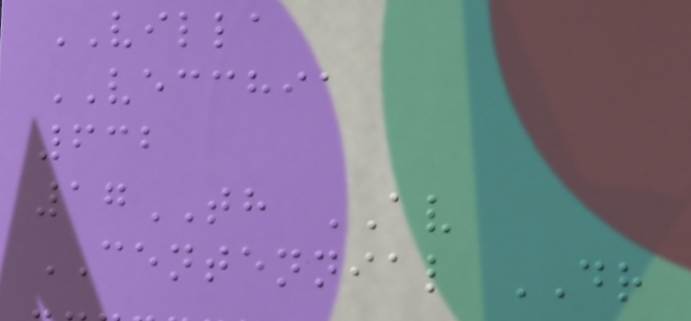VILLA
VECCHIA
632
17TH AV
CENTENNIAL DR
